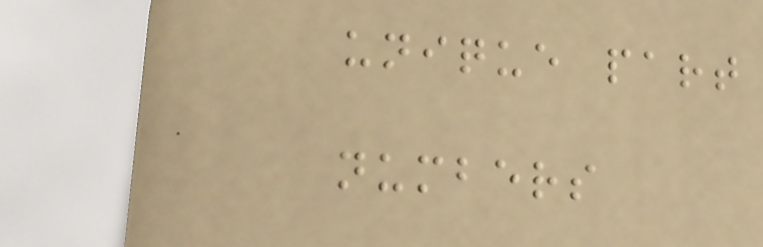unique part
numbers
